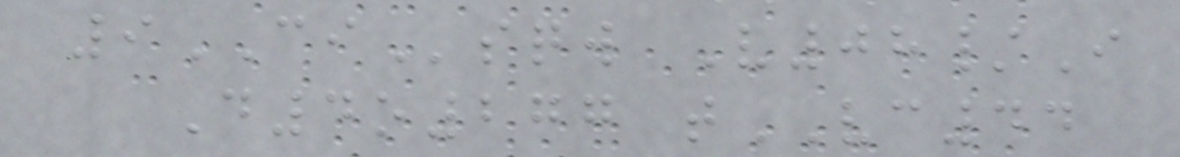9CIsqw V08/I
D4o277 tVC44
